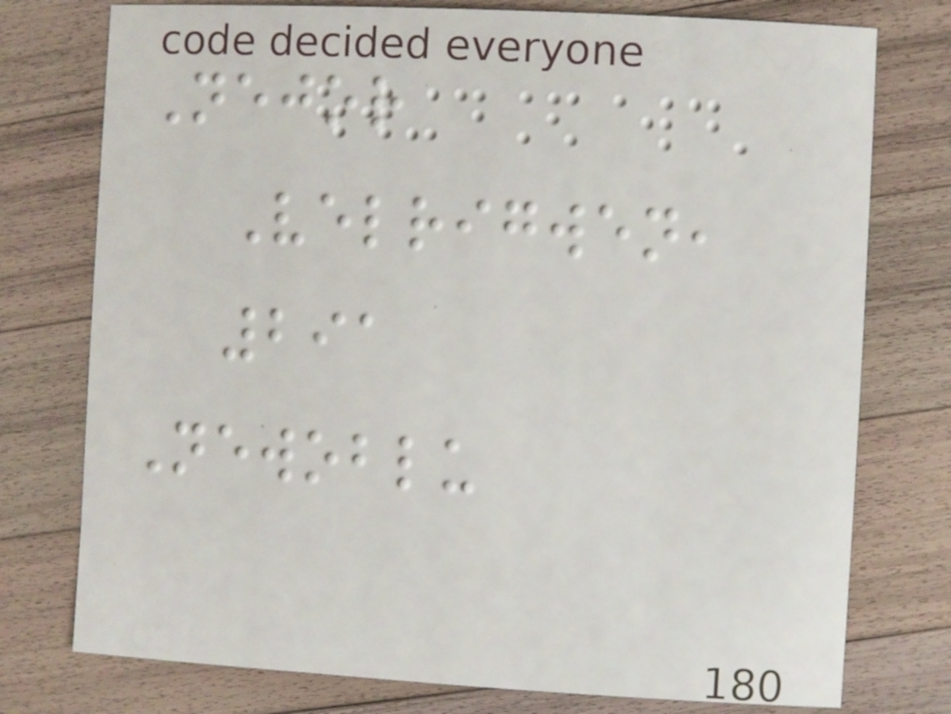Nejor
Velrigwen,
291
Newoblu
